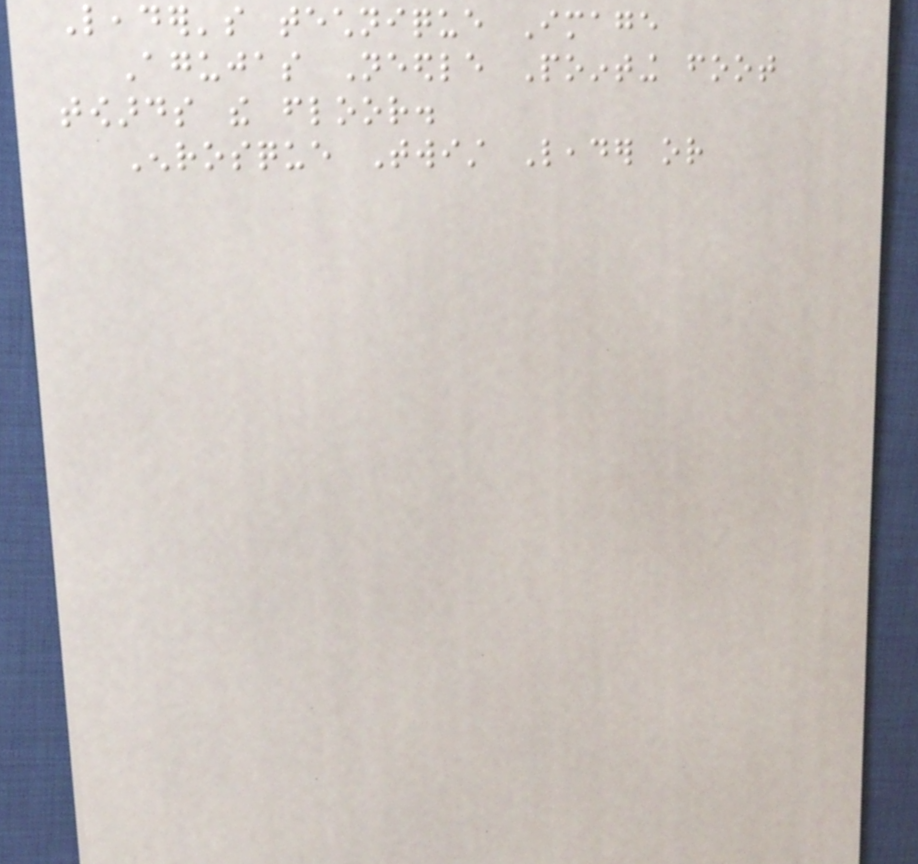Leader's technique Image
Agujas Needle Pointing foot
towards the floor.
Enrosque Twist Leader or
